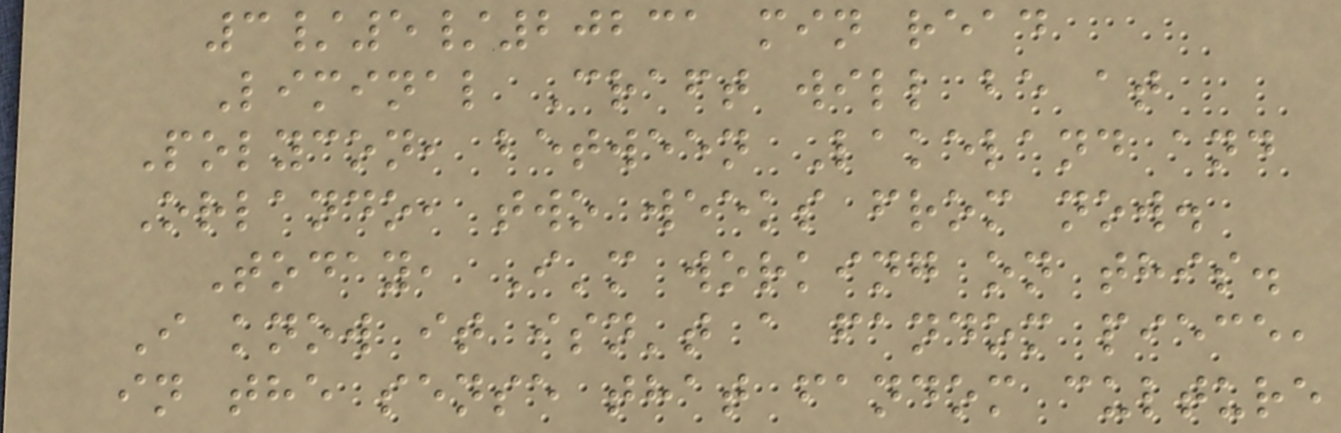3/5/20231 min read
Liminal Craft will be at
Polycon, between Lakeland and
Orlando, two weeks from now.
Today, I'm working on this.
I know it isn't a fandom piece,
in the sense that fandom culture
